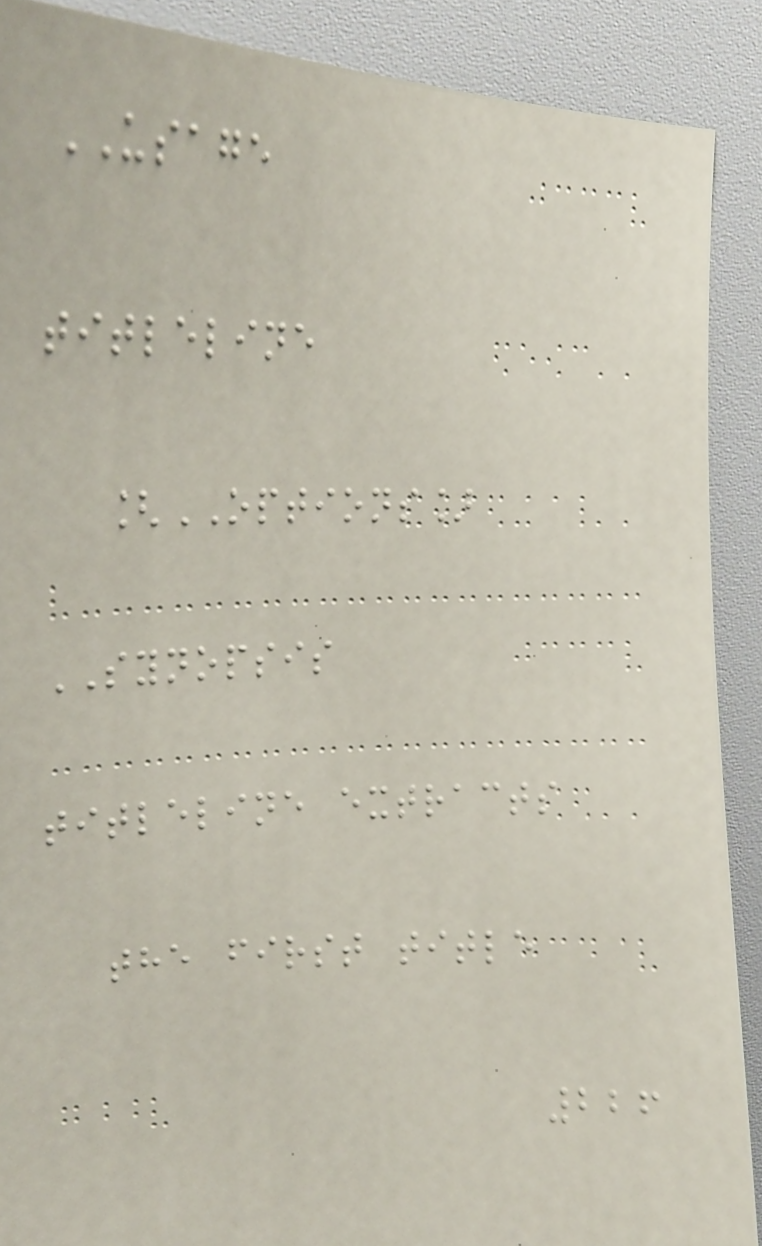USAGE
titleline
[OPTIONS]
SYNOPSIS
titleline extracts
the first title
226
